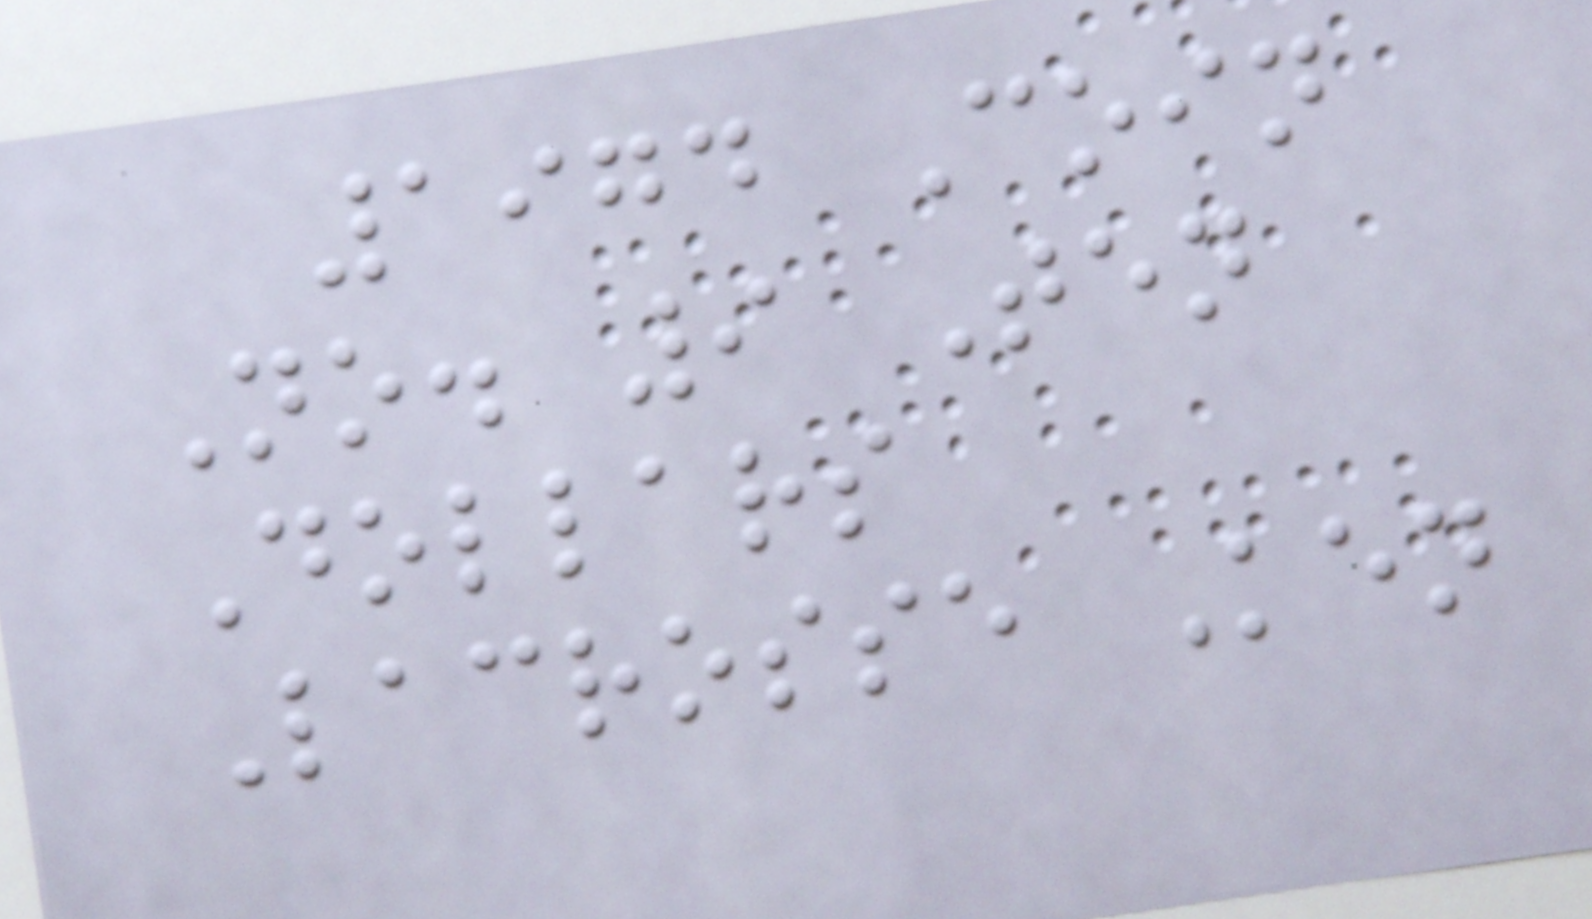1974 Coin
No. 9 Ten
Dollars
Lacrosse Ken
